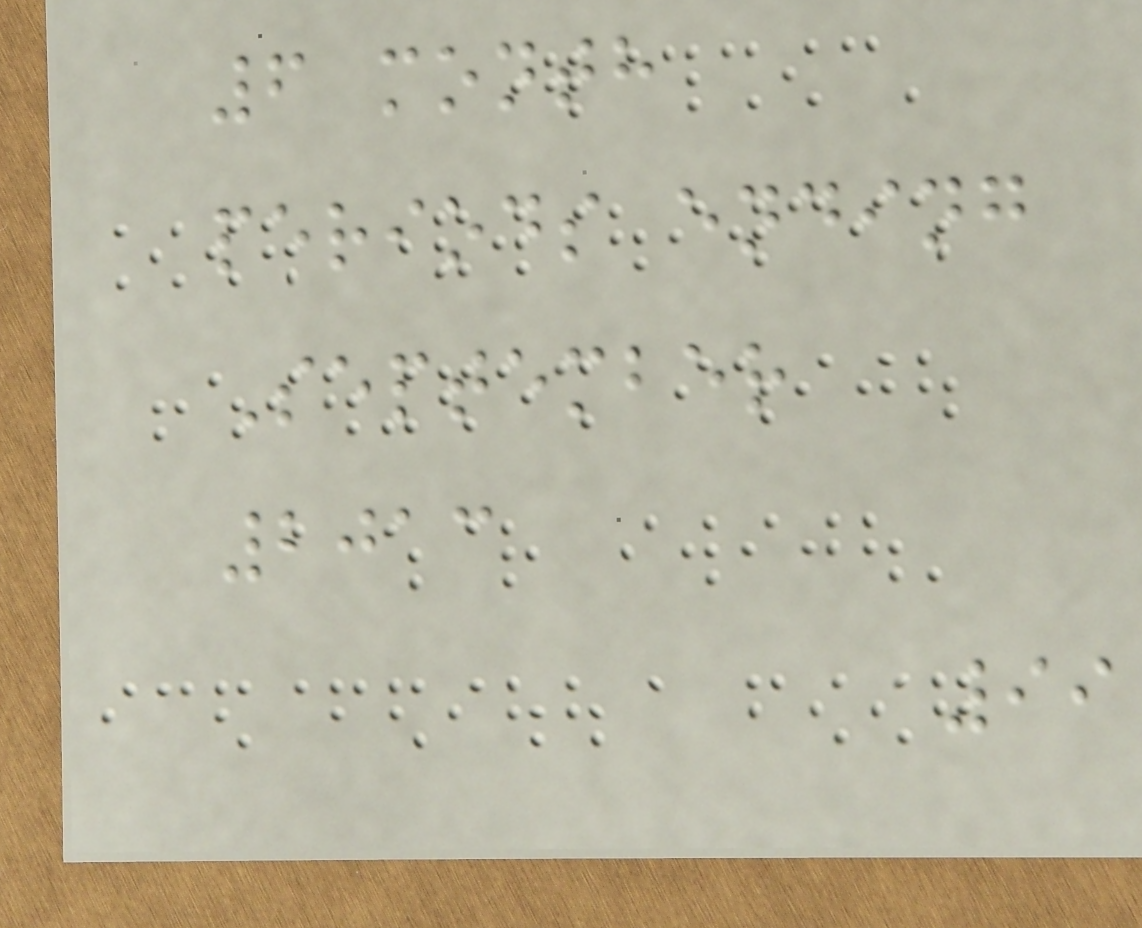6 month
periods ending
September
2013
99
